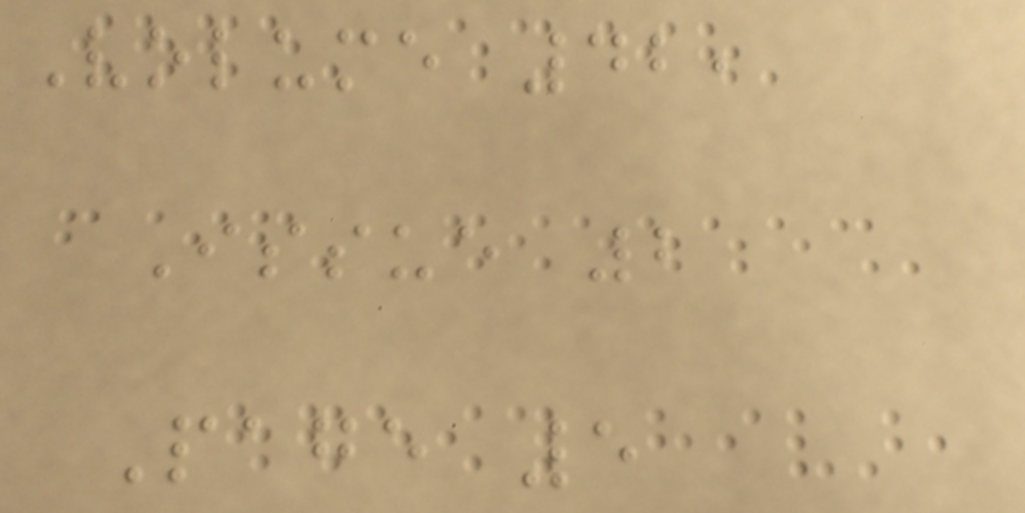Volume 42,
Issue 2
Page 5
